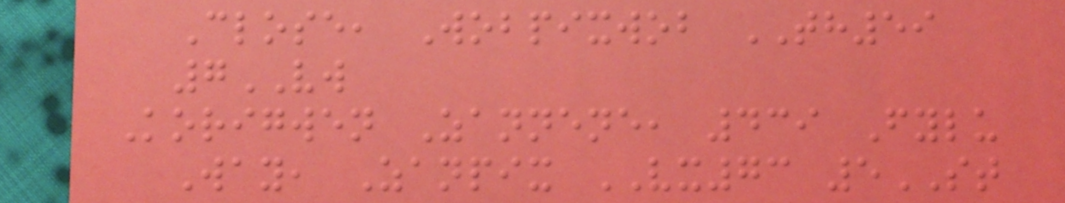Close, Wobpixwob TH59
7VW
Korigwen Zannene, 439 Fylu
Way, Zanpix VX73 5ST
